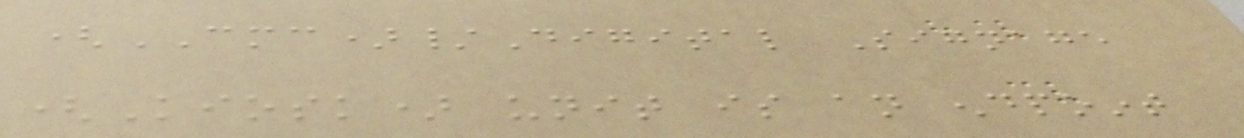(CMC)/Digital Signage
(Kiosk) unit is an endpoint
